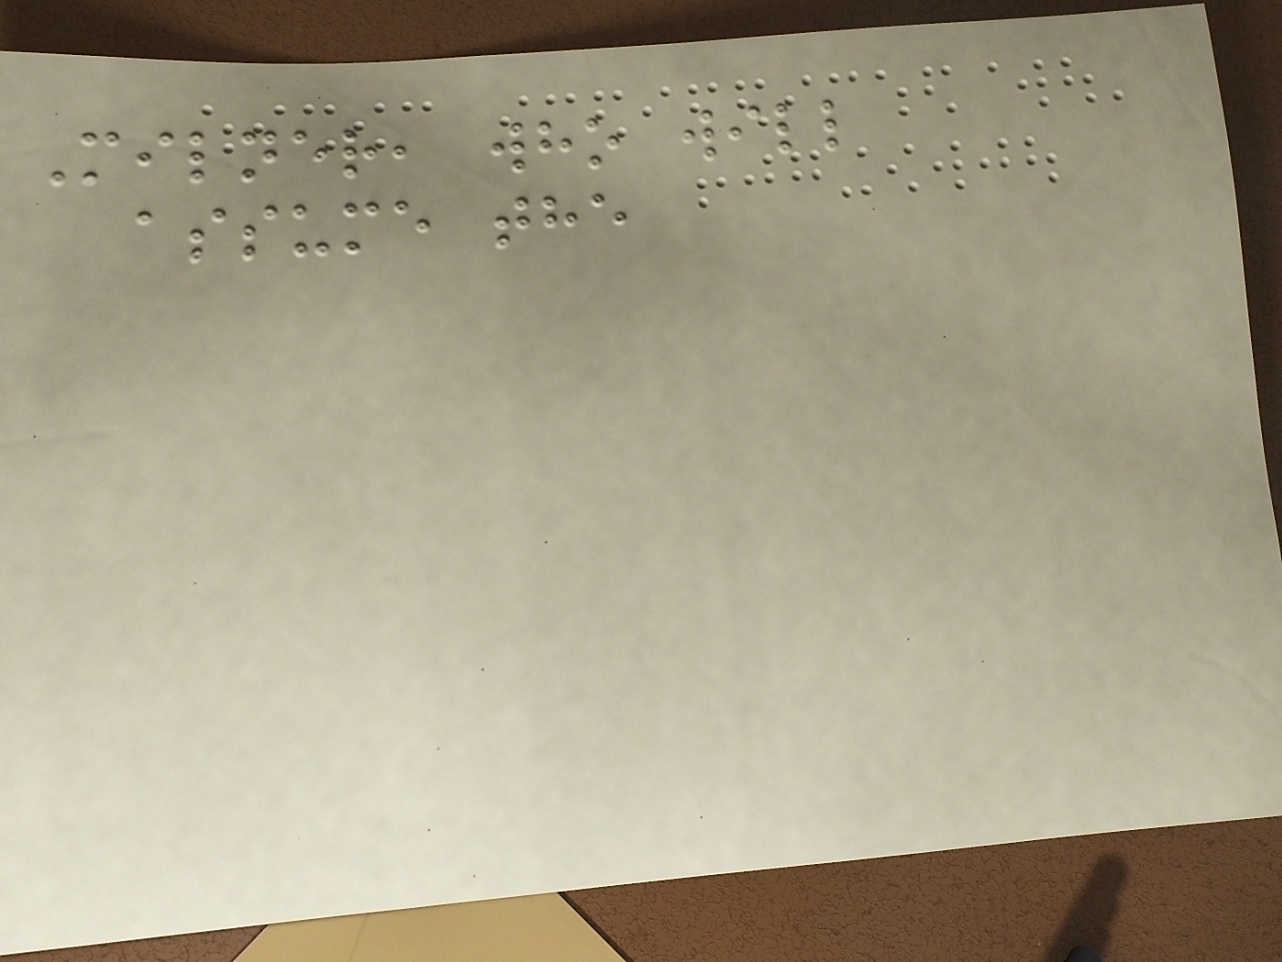Milner, who will
assume the
